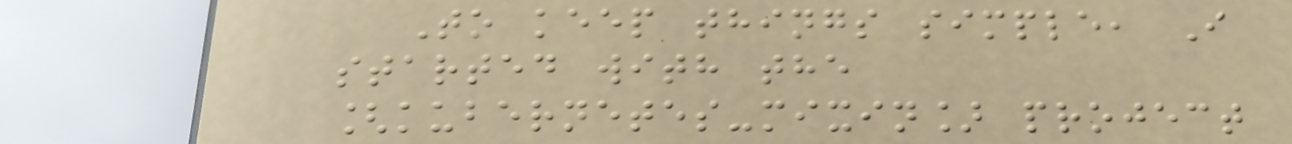To keep things simple, I
started with the
[kubernetes-mixin] project
